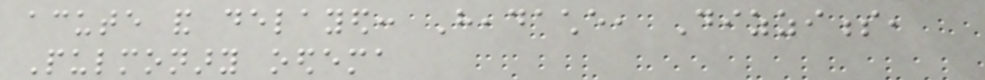acute and delayed: Headache, Dizziness,
Pulmonary oedema
